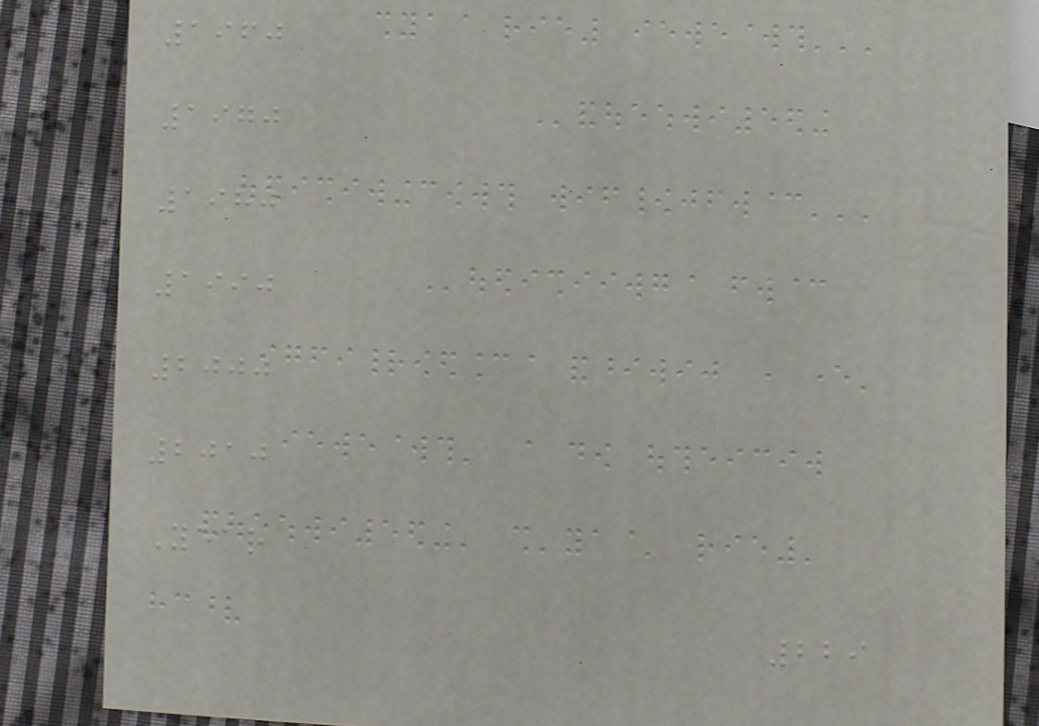1960
1970
1980
1990
2000
2010
Year
229
